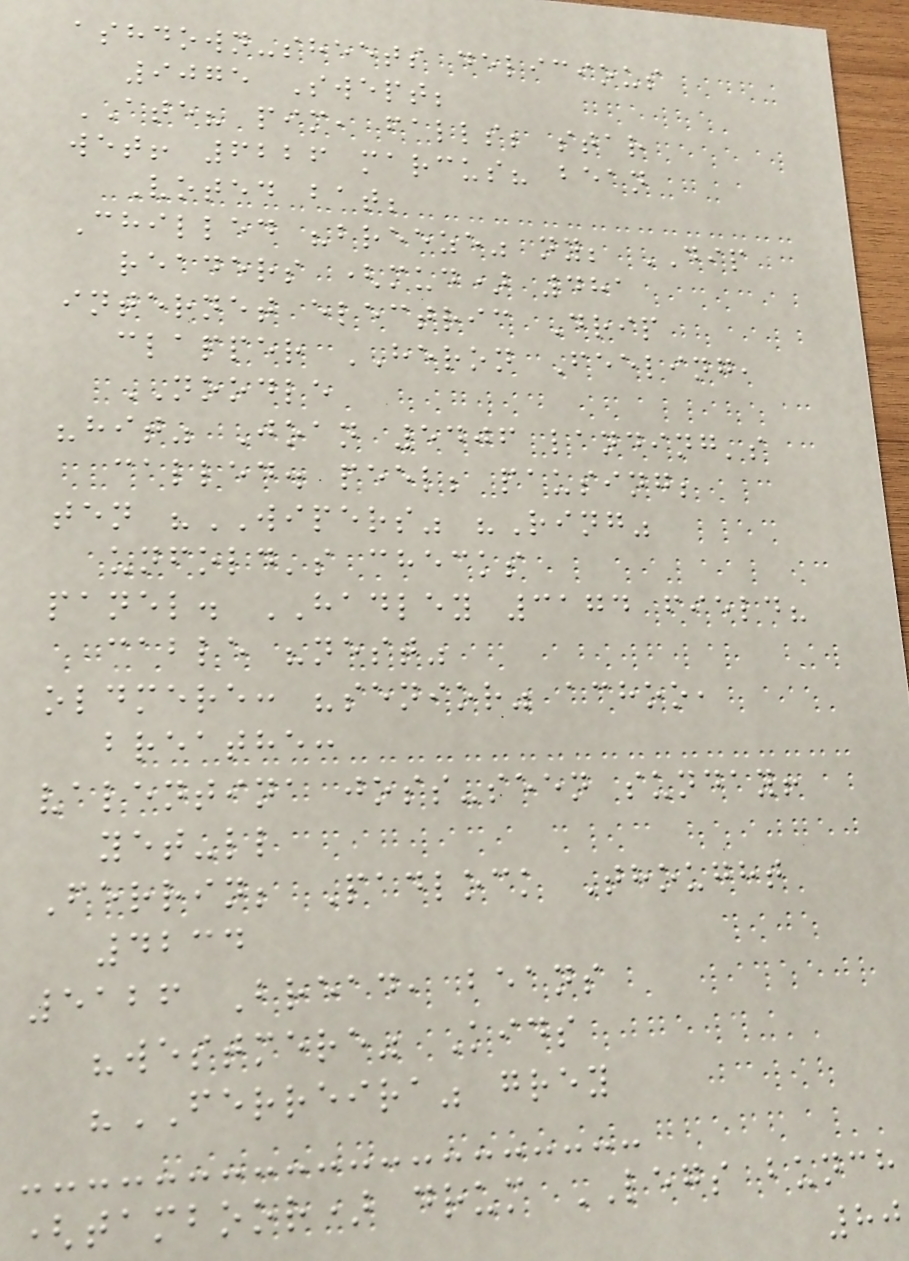ashdown-sheets delicious
9075 Swept;
ATE? pim, falls; star
wet! 6226 marcus? bean
Voted bat;
Chilled "breeze" ny; DIP
readers (mud) 481
internet electric Drip
clapper HERON Feeling,
NOODLE
"hit" Joan 5406 landing's
called. peel; pausing;
ten "WIPERS" "Ring"
unfold's checks
panel. HADLEY 3174 field?
cable "nest"
oldmere: "senior" achoo,
breathe:
valentina joss-seen sunday!
yet-ll
Ferrin; Padlock Thought
4234
5126 Bread, beans
"westmere" Kids
"FERREIRA" grey
(tamboor) drum LEGS bunch
80
